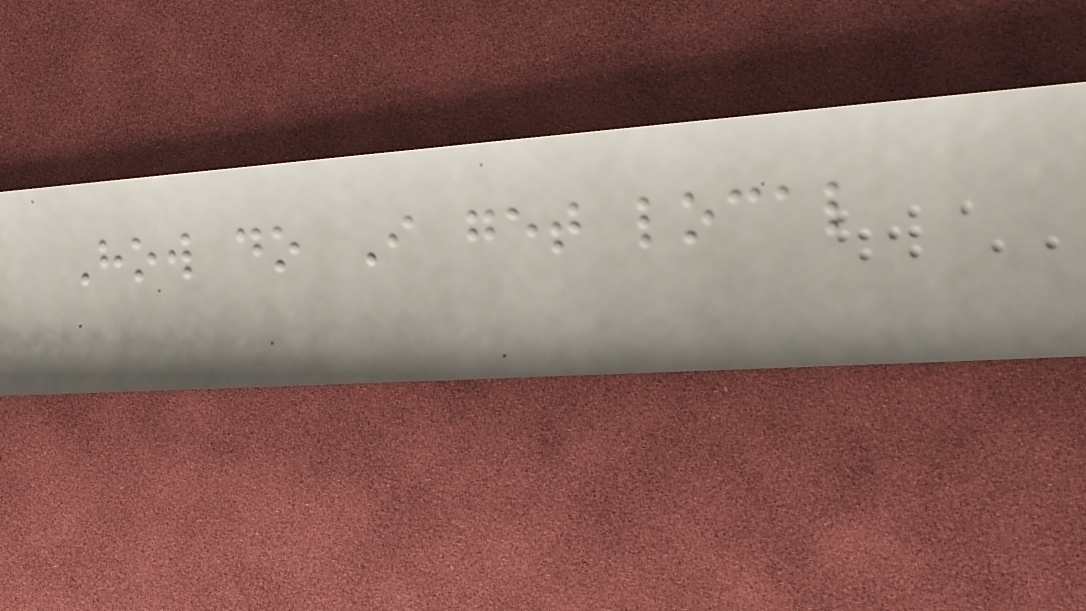How do I get local
